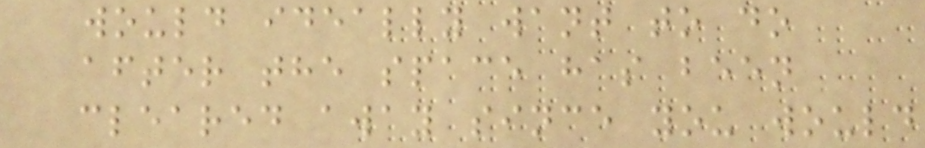would ideally want to do
after the space has been
cleared away since you would
